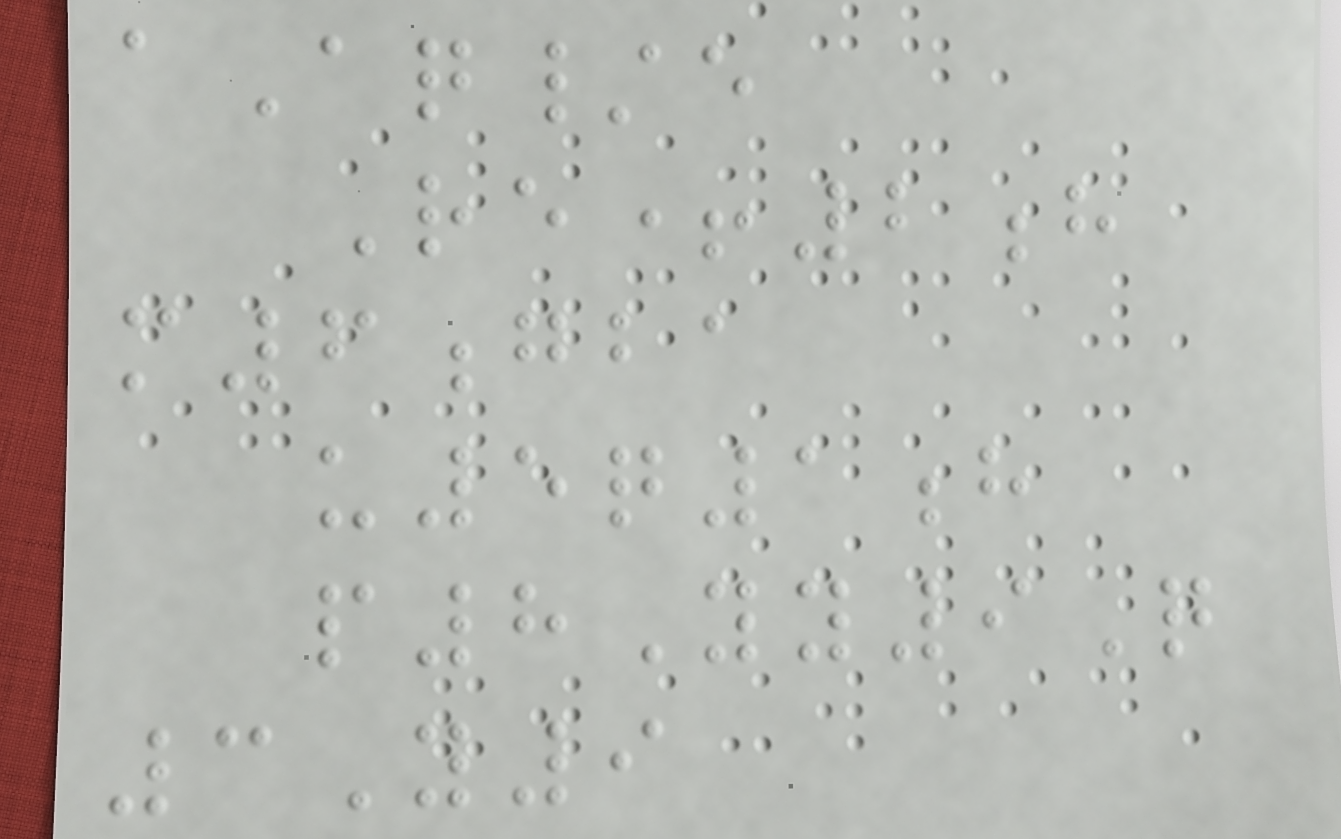aAq/e
Re+2h
m6gba
u5q1h
p8Yy9Q
3Y9
